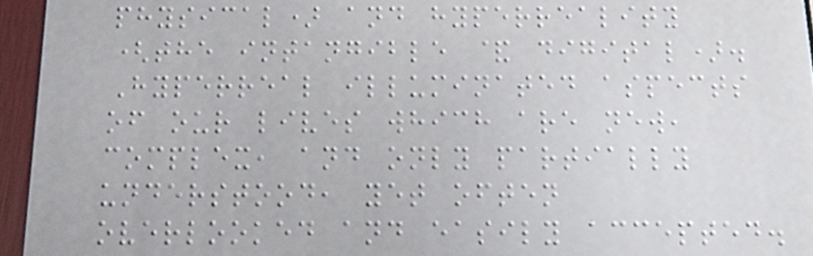physical) and hyperreality
(the intangible & digital).
Hyperreal illuminated aspects
of our lives which are new,
complex, and only partially
understood, yet often
overlooked and easily accepted.
